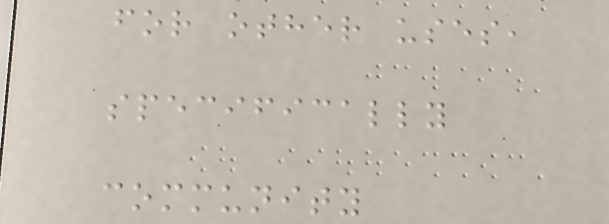for other uses,
specifically
community
